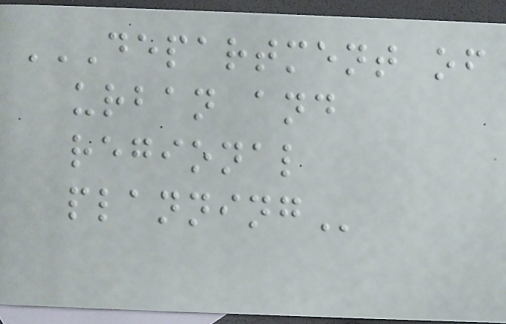DEPARTMENT OF
URBAN AND
REGIONAL
PLANNING
